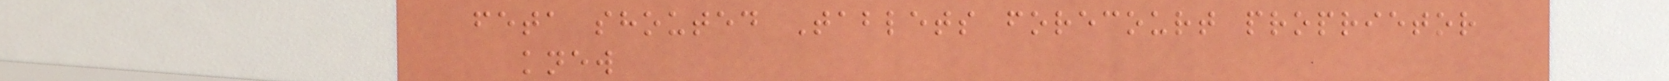feta shouted Tablets forecourt proprietor
knew
